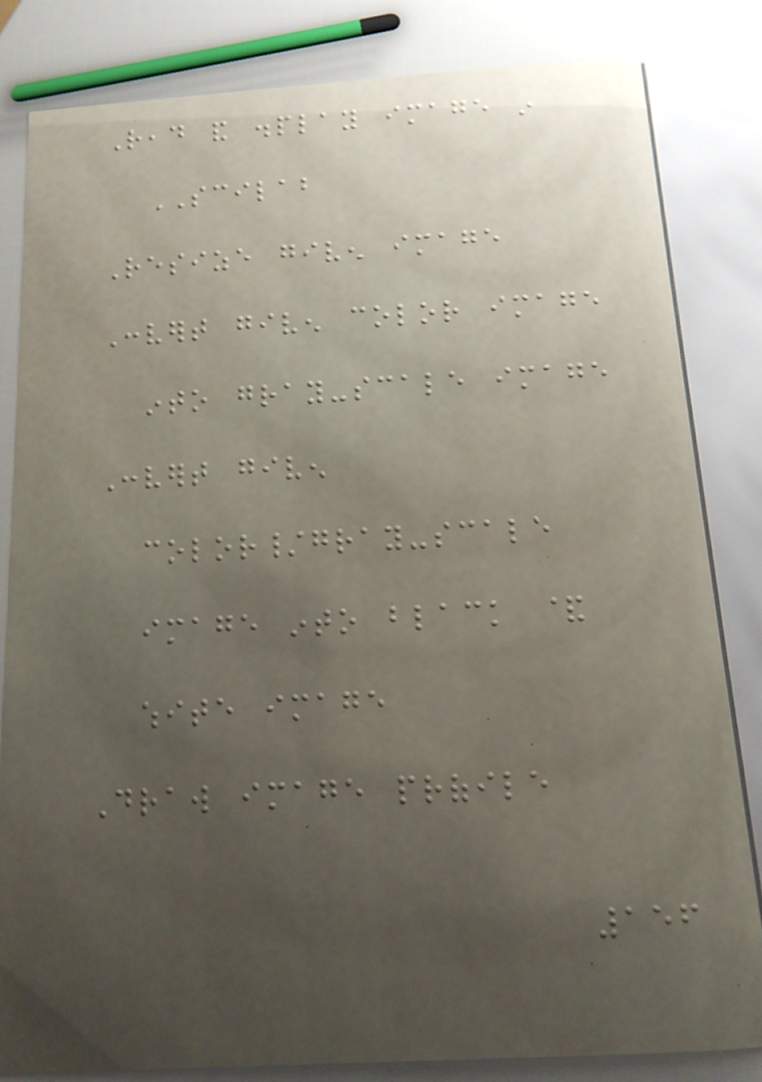Read and display image in
SCILAB
Resize given image
Convert given color image
into gray-scale image
Convert given
color/gray-scale
image into black &
white image
Draw image profile
156
